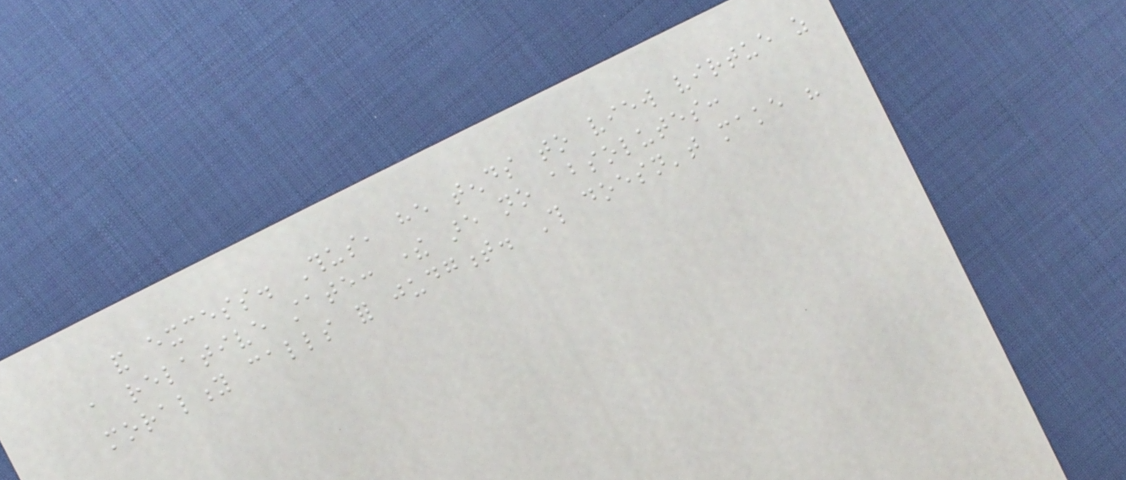and excess. Thus, he tends to view virtue as
a relative state: there are no absolutes:
morality calls for judgment. This doesn't make his
